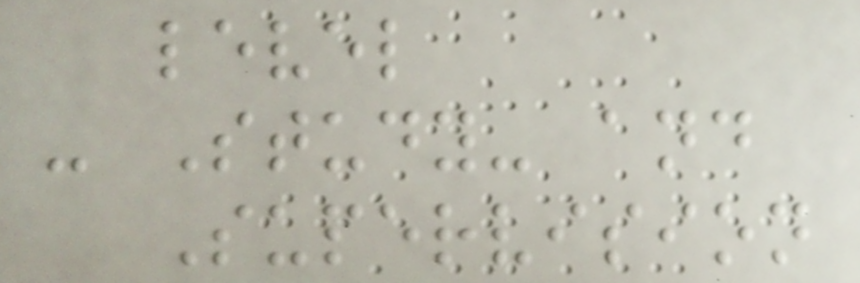level
- Study- and
Supervision
